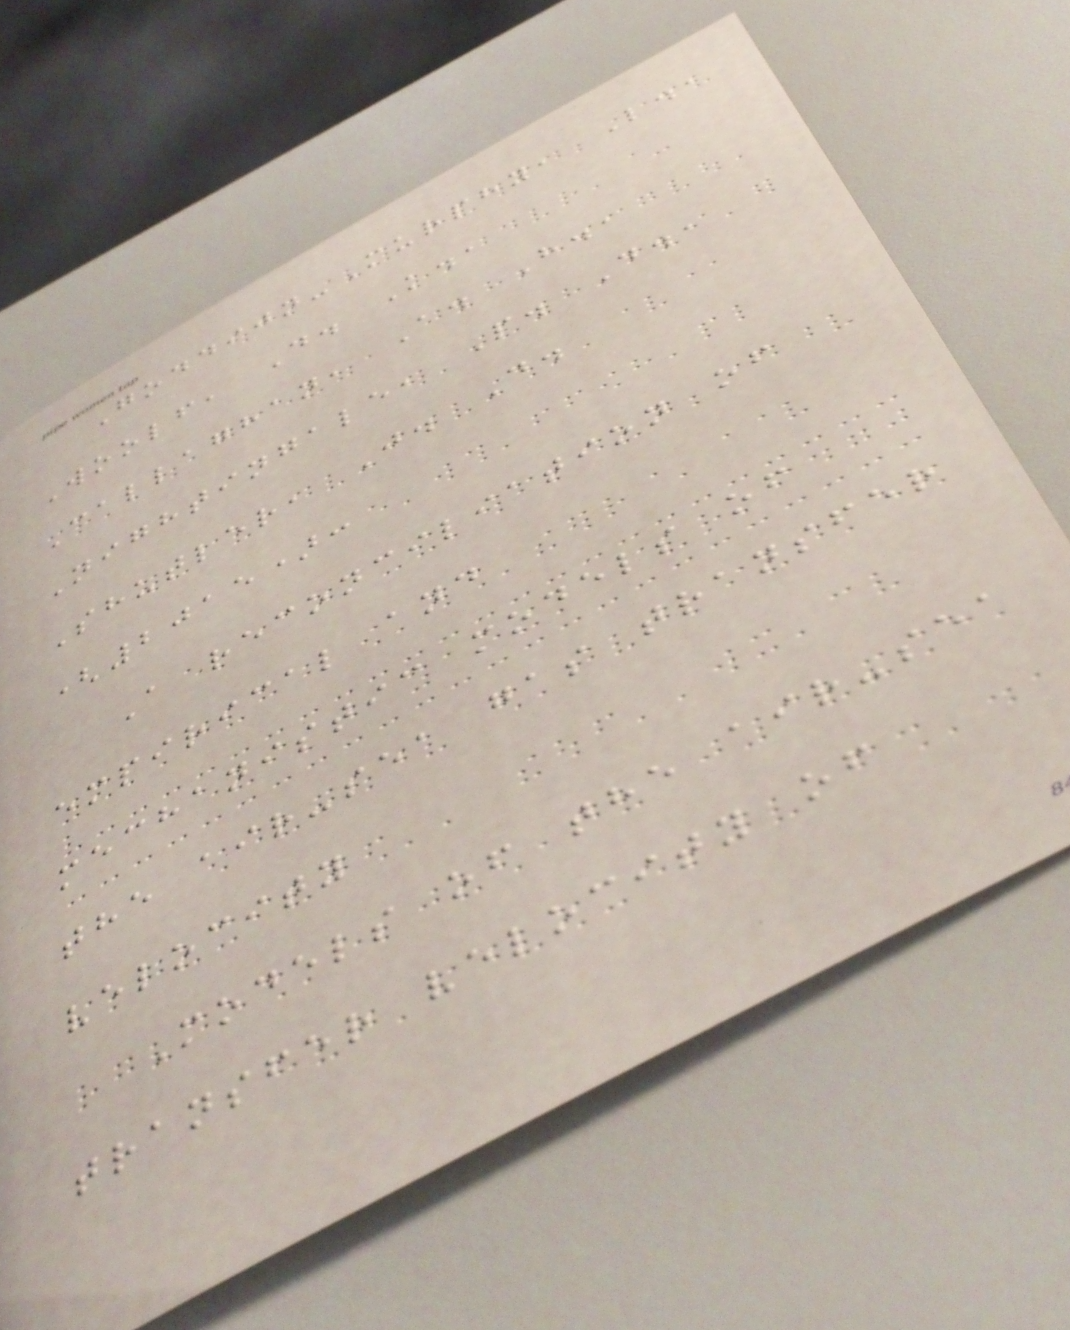Goddijn-Murphy, L.,
Woolf, D. K.,
Callaghan, A. H.,
Nightingale, P. D.,
Shutler, J. D.
(2015):
A reconciliation of
empirical and
mechanistic models of
the air-sea gas transfer
velocity
Models of the air-sea
transfer velocity of
